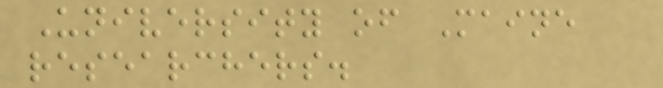University of Maine
researchers.
